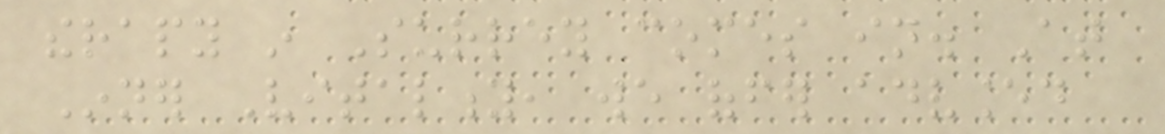therapy in Surrey comes in. At
Inner Vitality, we offer advanced
